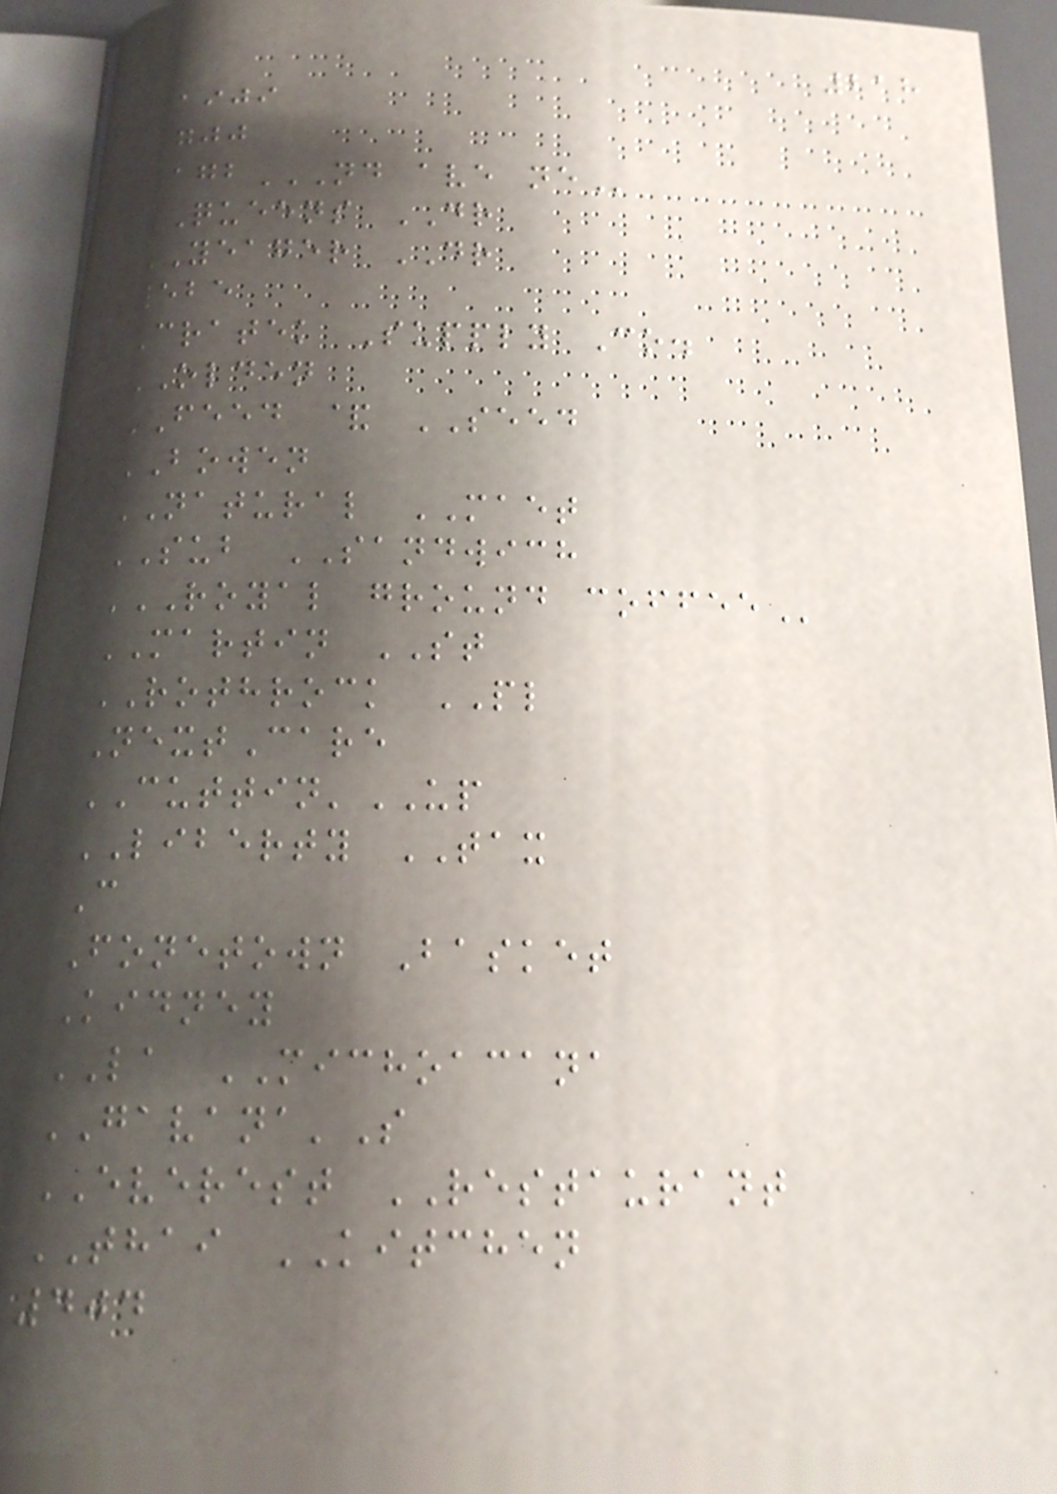218
1909
700
172ND AVE NE
QUEENS DR
YEAGER DR
525
Cratek Supply Co.
OLDEN
FEED & SEED
BOWEN
NATURAL MAET
SUB SANDWICH
ROYAL GROUND COFFEE
MARTIN ST
ROTHROCK PL
NextCare
CUTTIN'UP
LIBERTY TAX
C
Fonetown Basket
Kidney
LA MICHOACANA
GAVANA'S
EVEREST RESTAURANT
THAI KITCHEN
404
